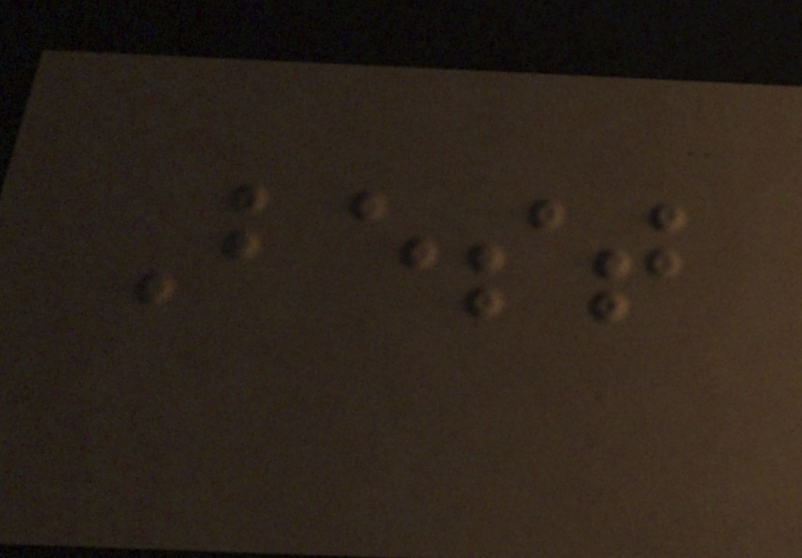Best
